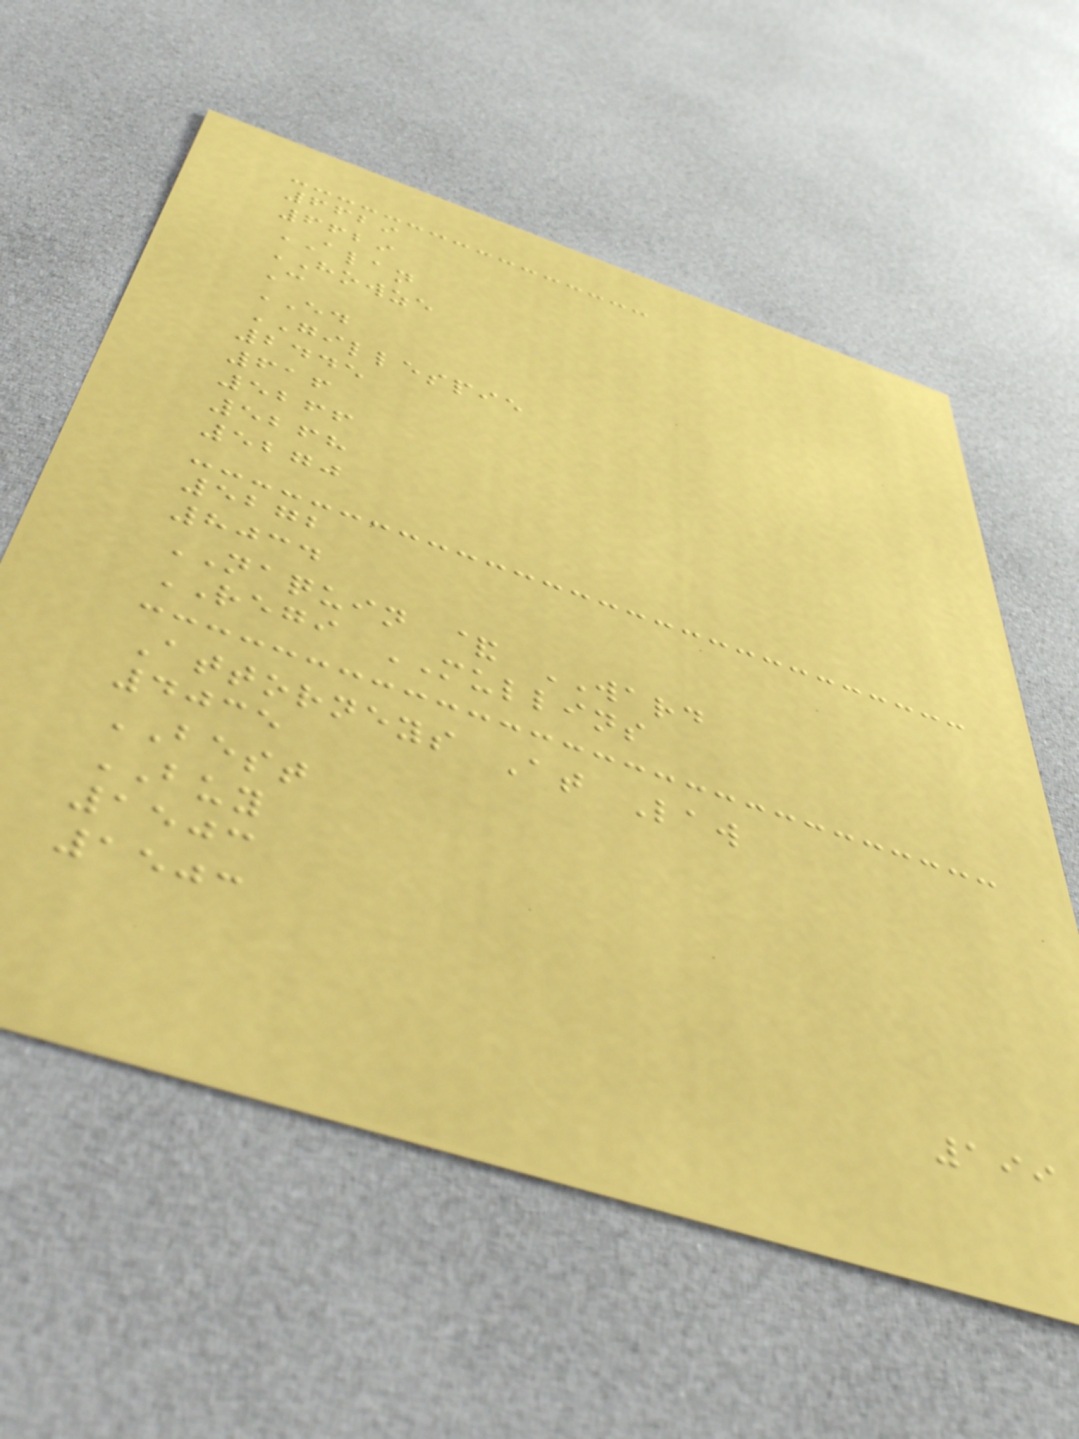6629
6629
ALAN
HOWZE
C
ED
GILLESPIE
2445
616
5266
5268
5270
5272
8034
NAQUIN & WARD
REGI MULLINS
Attorneys At Law
4035
BEST
BUY
1503
1503
199
